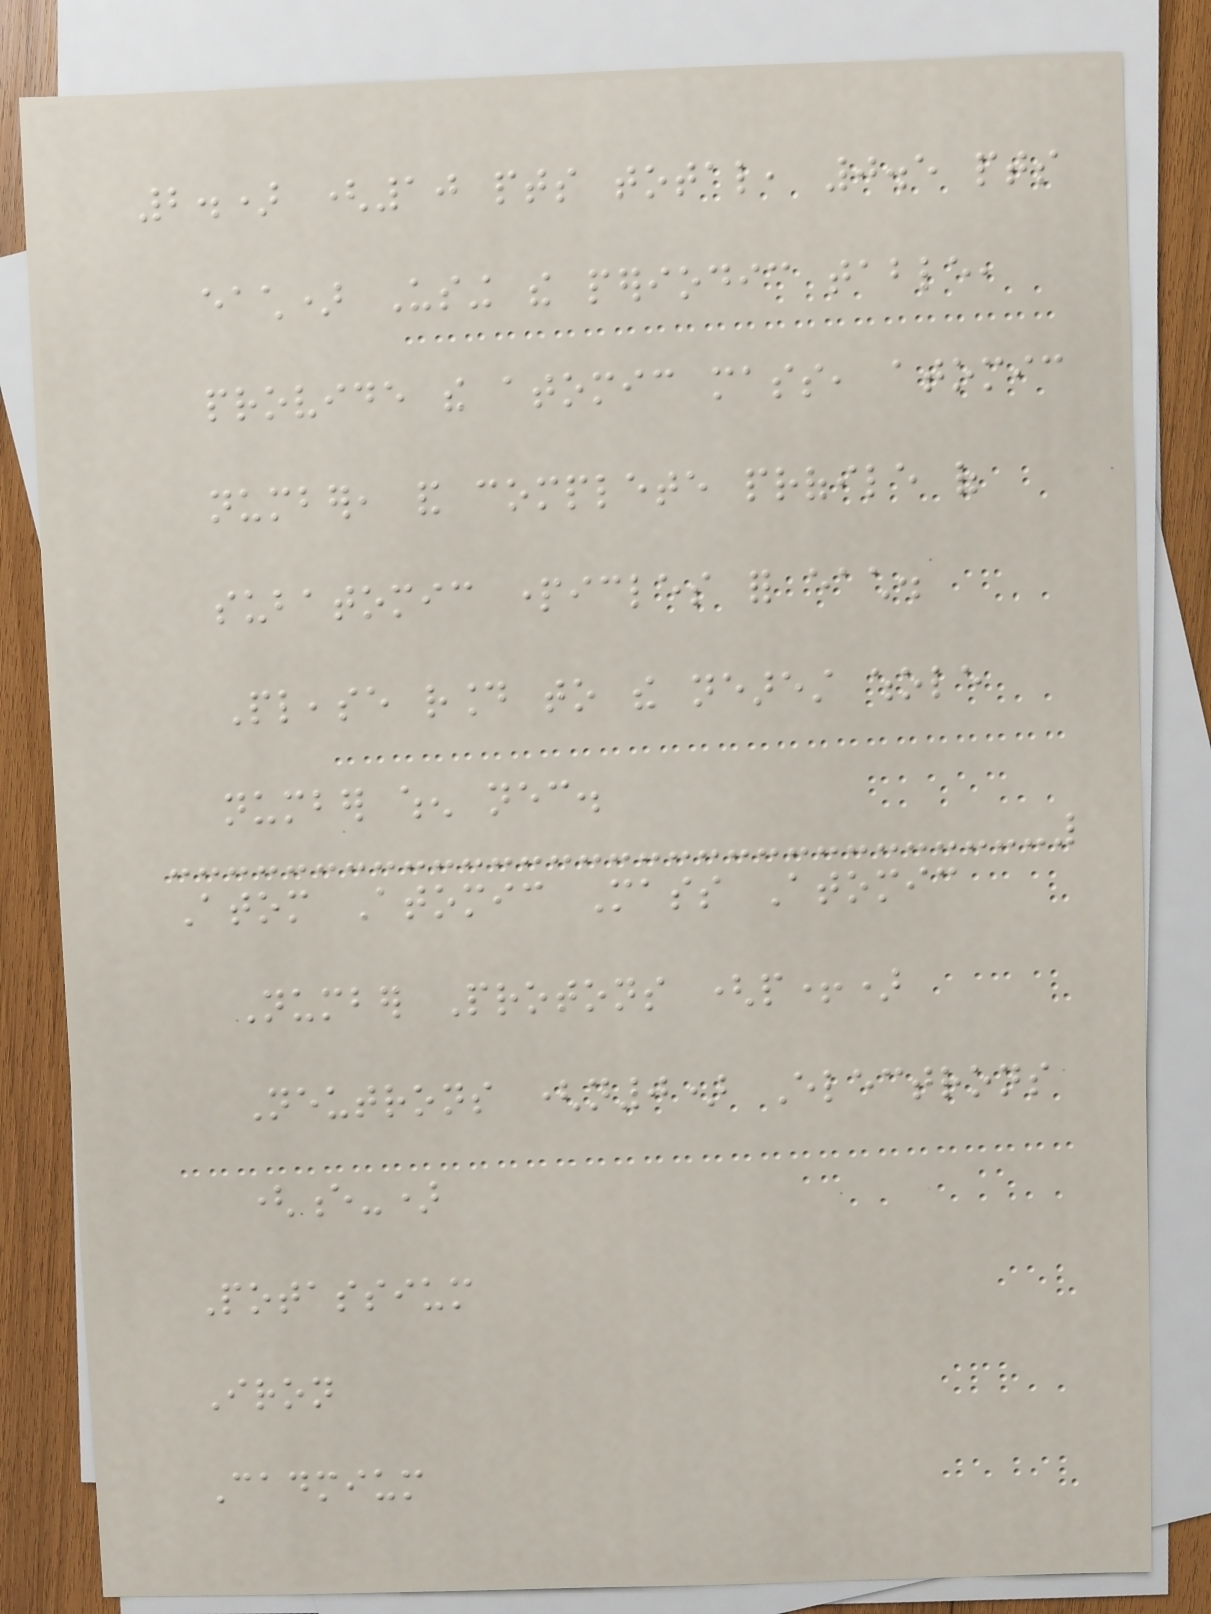2.) (10 pts total, 0.5 pts
each) Using the periodic table,
provide the atomic mass, atomic
number, and complete profile of
subatomic particles for each.
Please round to the nearest whole
number when necessary.
Atom Atomic Mass Atomic
Number Protons (p+)
Neutrons (n0) Electrons
(e-)
Potassium
Iron
Cadmium
